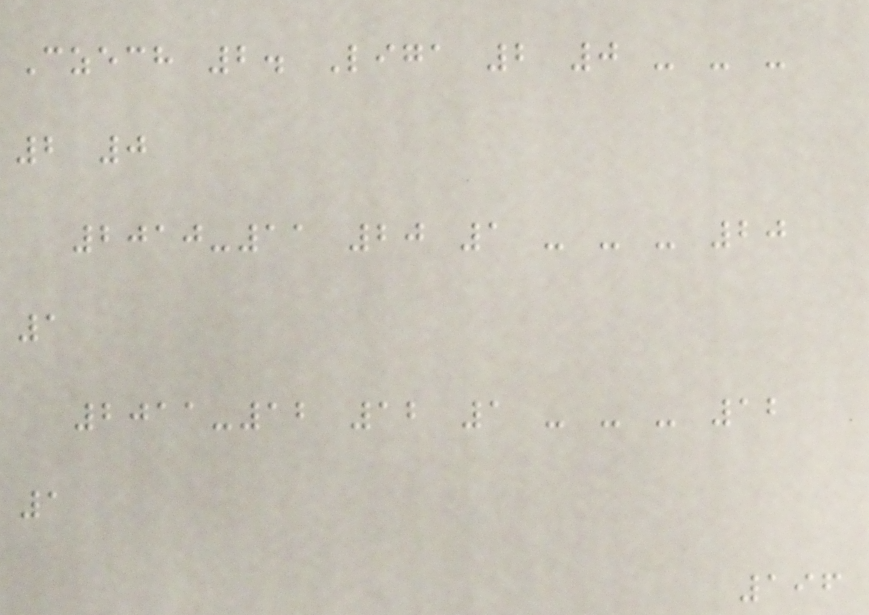Czech 2. Liga 2 0 - - -
2 0
2010-11 20 1 - - - 20
1
2011-12 12 1 - - - 12
1
196
